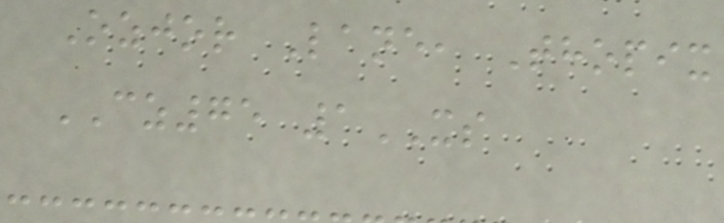Ozjor Lane, Thopix
CZ75 1XS
